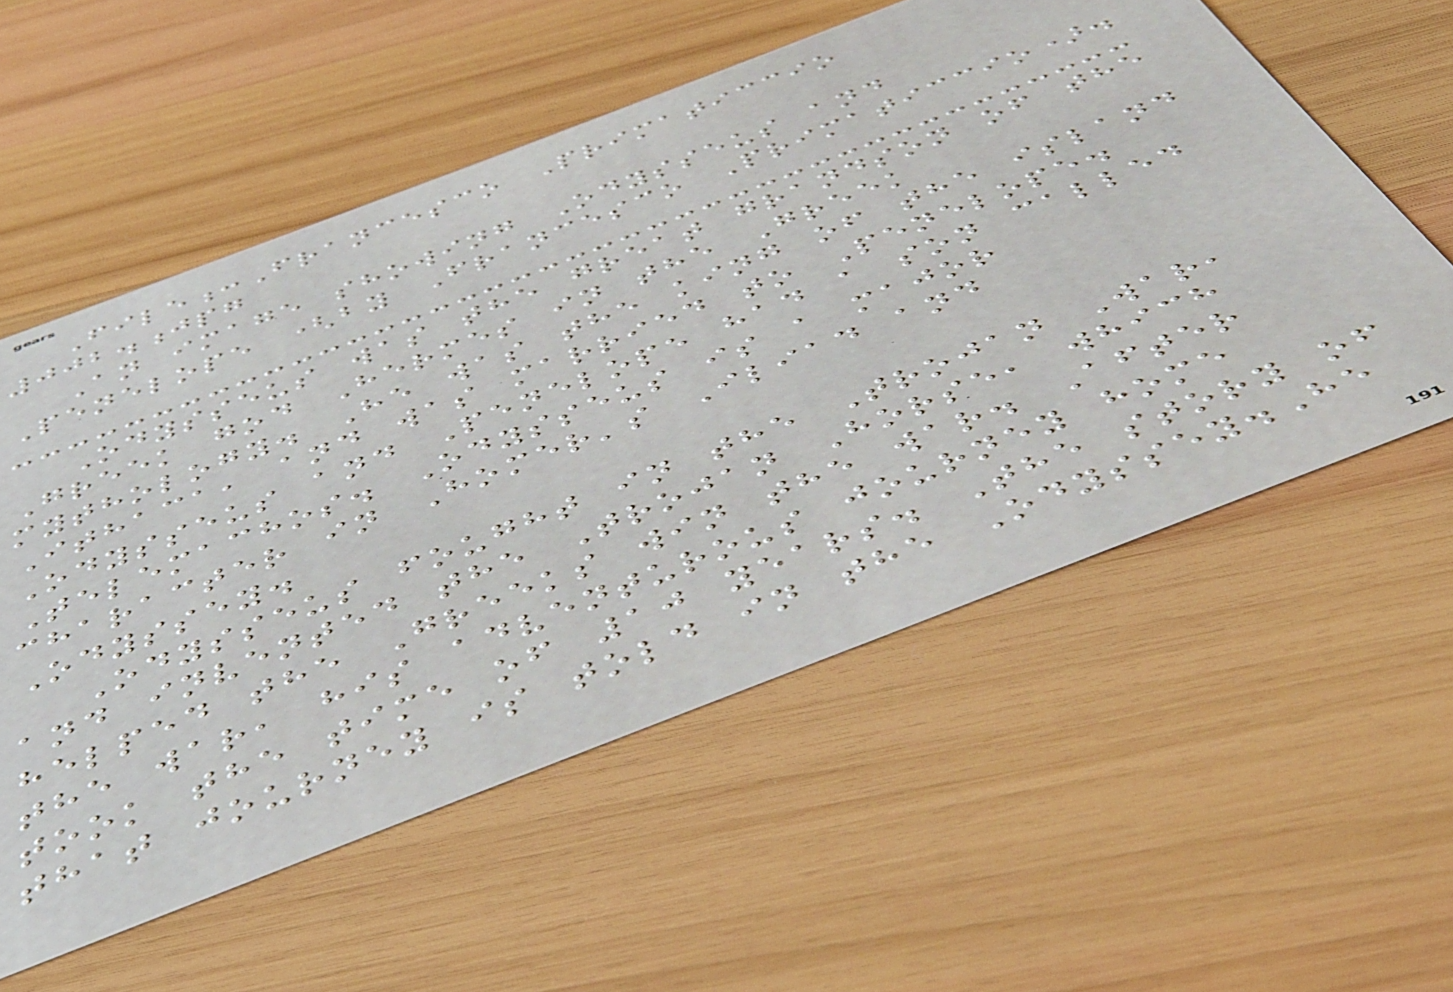File:Francesco Primaticcio
002.jpg
An image showing Odysseus and
Penelope (by Francesco Primaticcio).
Odysseus was the great grandson of the
Greek god Hermes in the Greek
mythology. He was the king of the island
Ithaca, and was married to Penelope.
Odysseus and Penelope had a son called
Telemachos. Odysseus is a major
character in Homer's Iliad and
Odyssey.
Odysseus fought in the Trojan War,
and invented the Trojan Horse, which
helped the Greeks win the war. After
the war, his adventurous journey home
took the time of 10 years. The story of
that journey is told in the Odyssey.He
